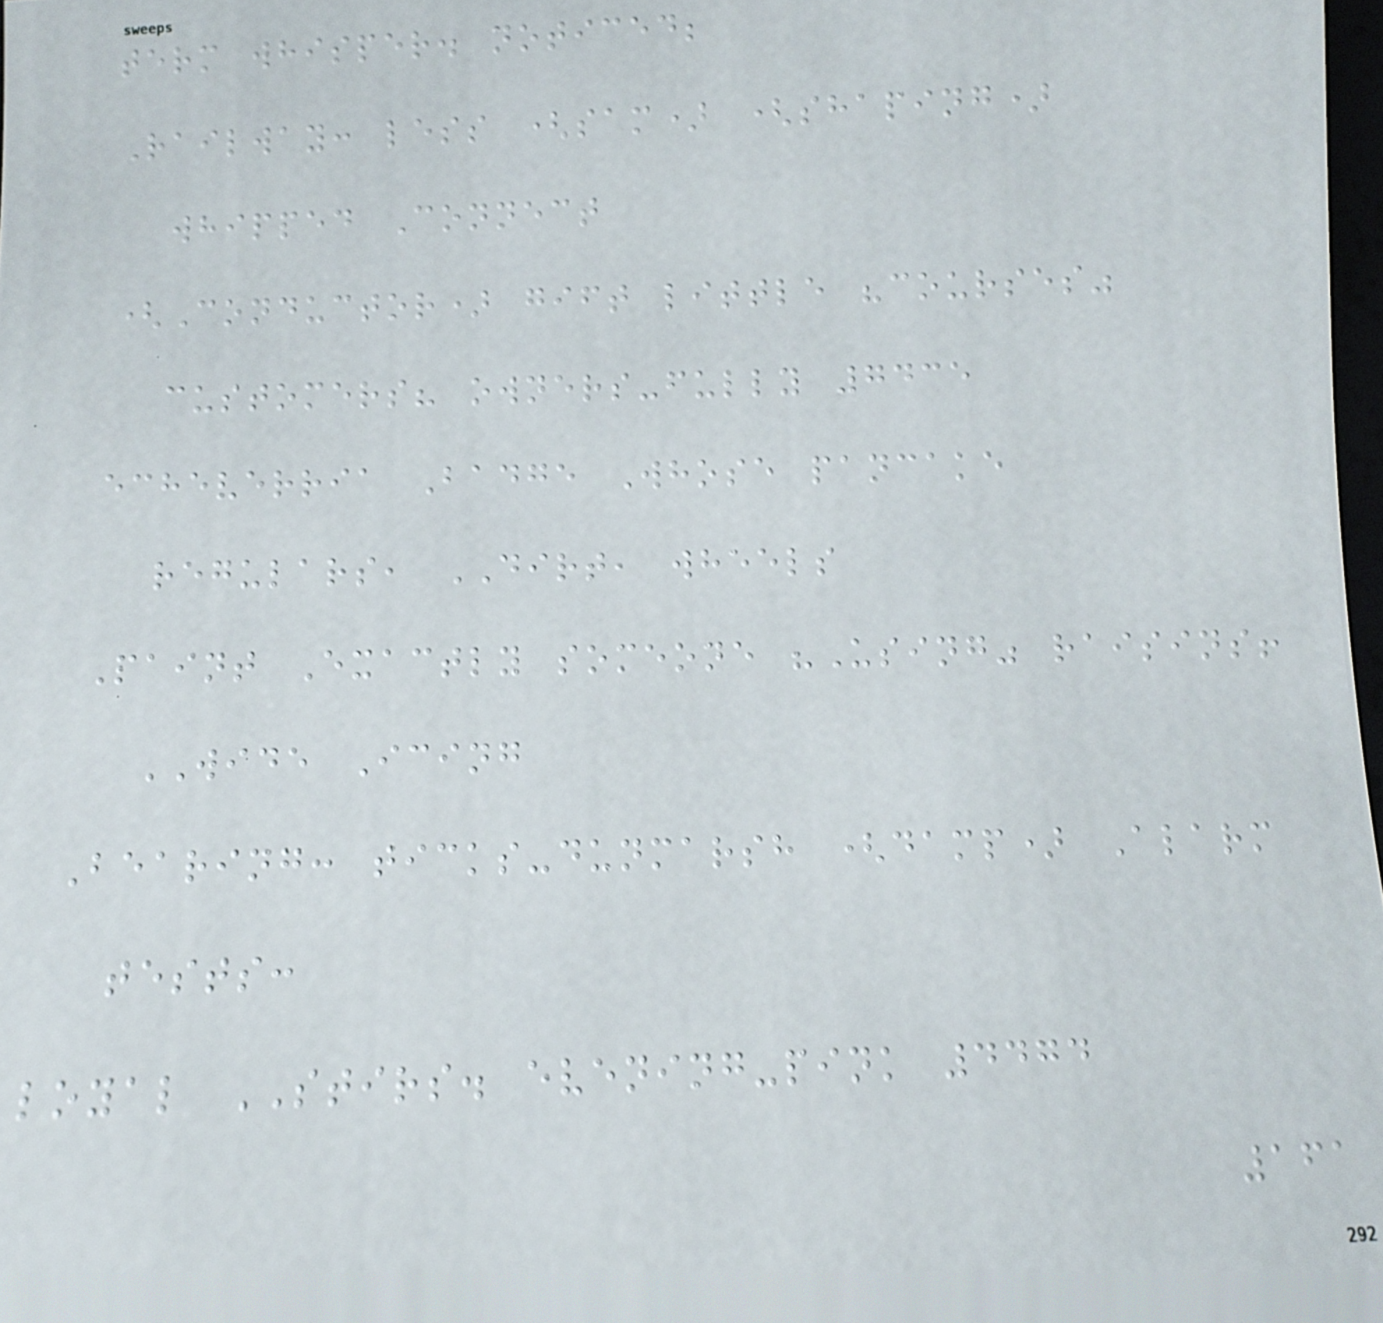term whisper. noticed;
Railway: less (sam) (shaping)
whipped Connect
(Conductor) gift little "courses"
customers? owners-fully 7435
echeverria Badge Whose pancake
regulars, DIRT, wheels
Paint Exactly someone "Using" raisins!
WIDE Icing
Bearing: ticks-dunmarsh (damp) Alarm
tests:
loyal STIRS. evening-pink 4474
161
